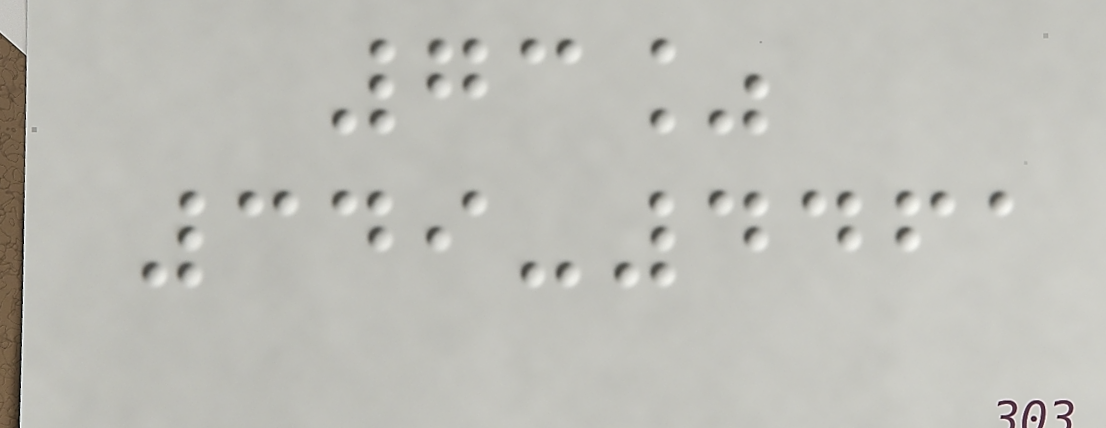73%
349-4461
